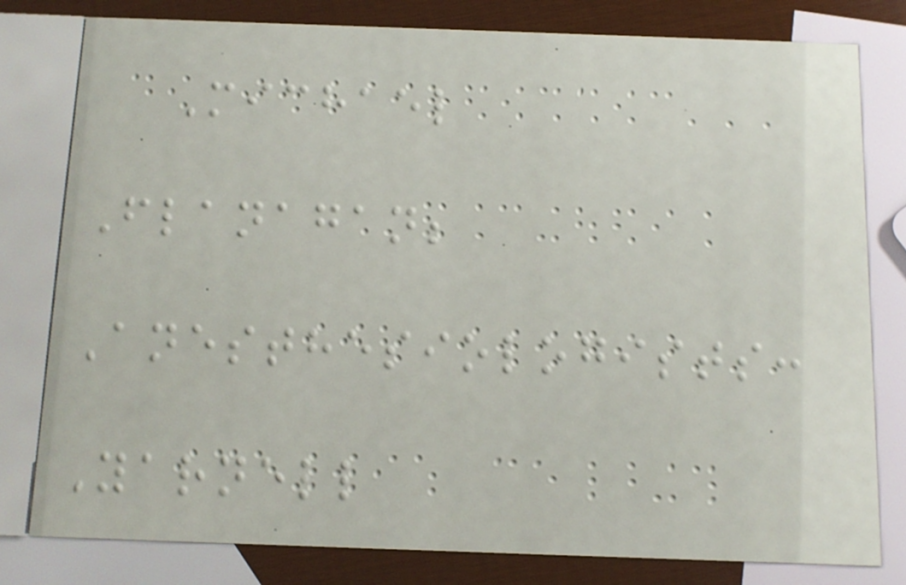Michael
Flanagan;
Anesthesiologists:
Yarnell
